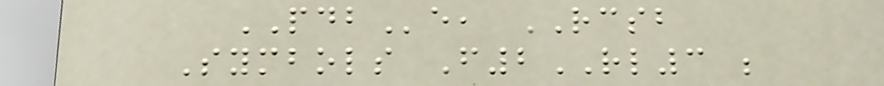PDBe, RCSB
Symbols F2RL3 ;
